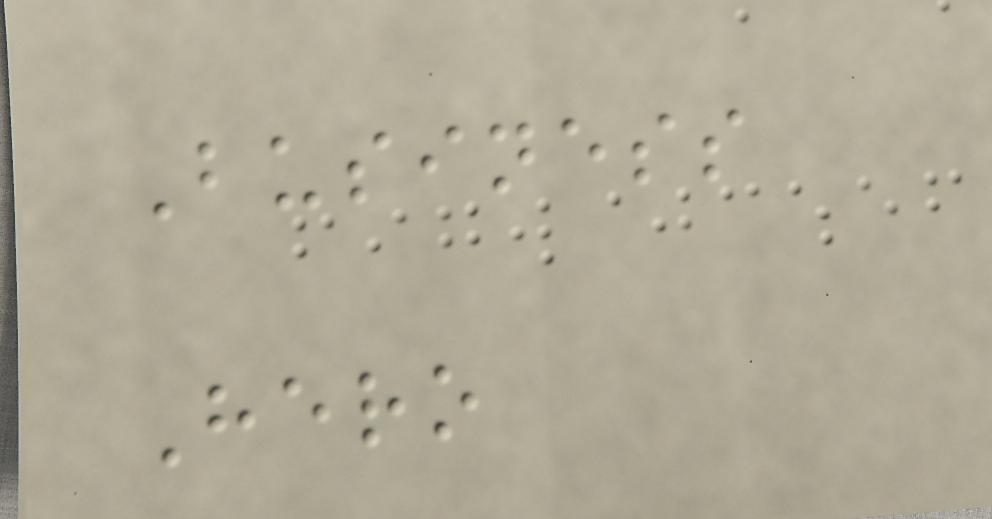Business
Hero
